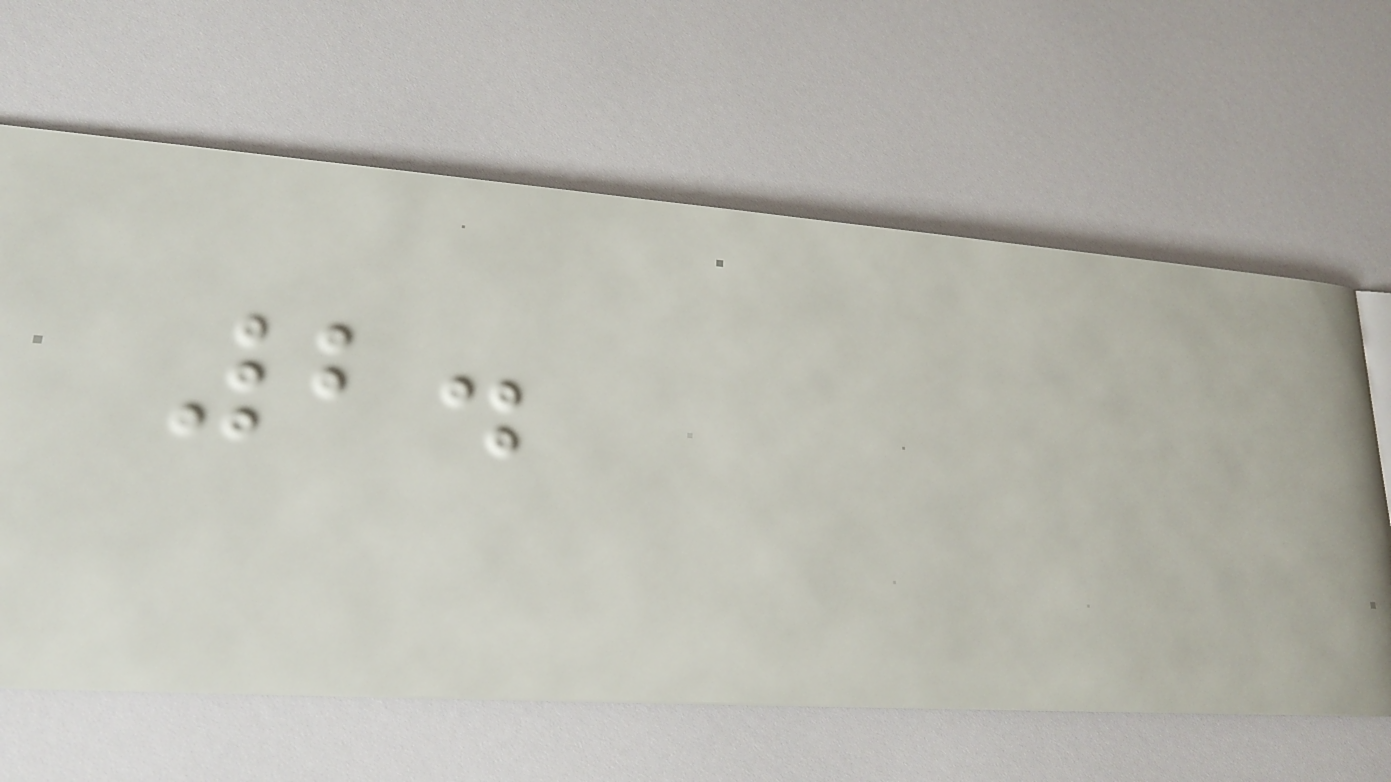2.
